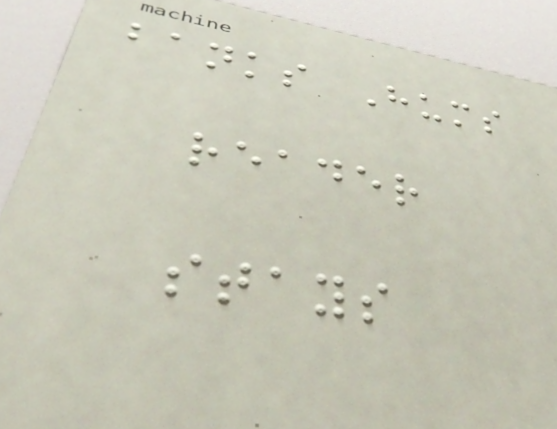banks Hums
reader
stays
